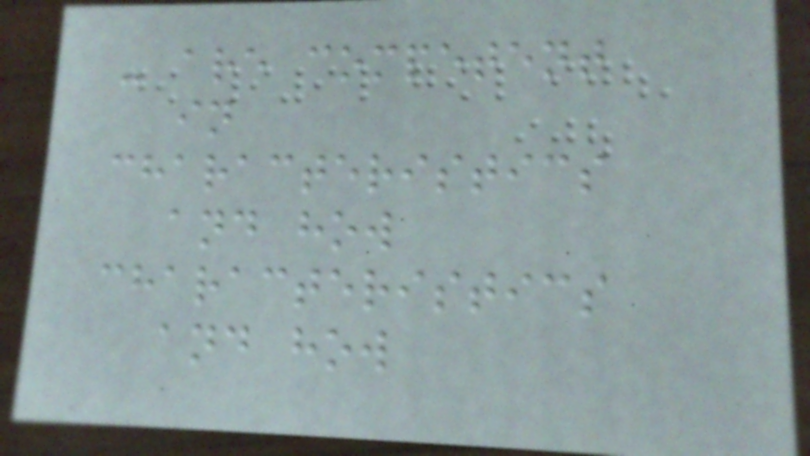- are competent
in
characteristics
and how
characteristics
and how
